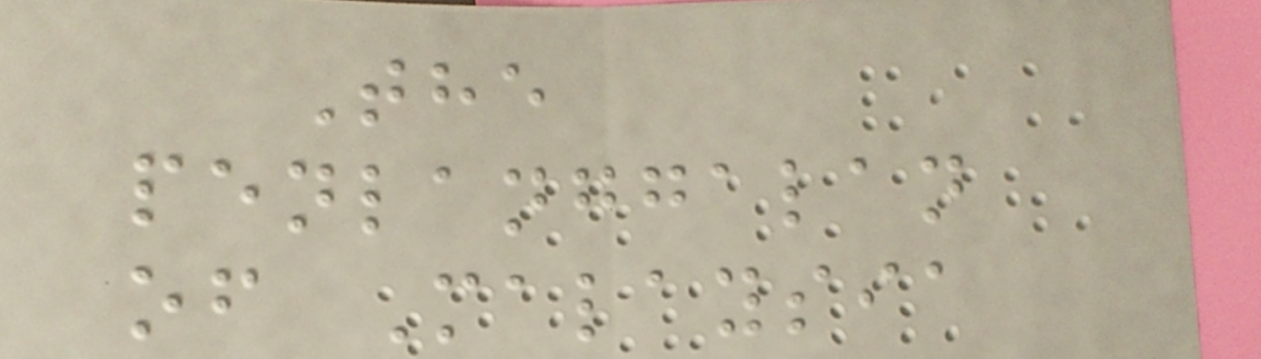The
penlanggalan
of Malaysia
